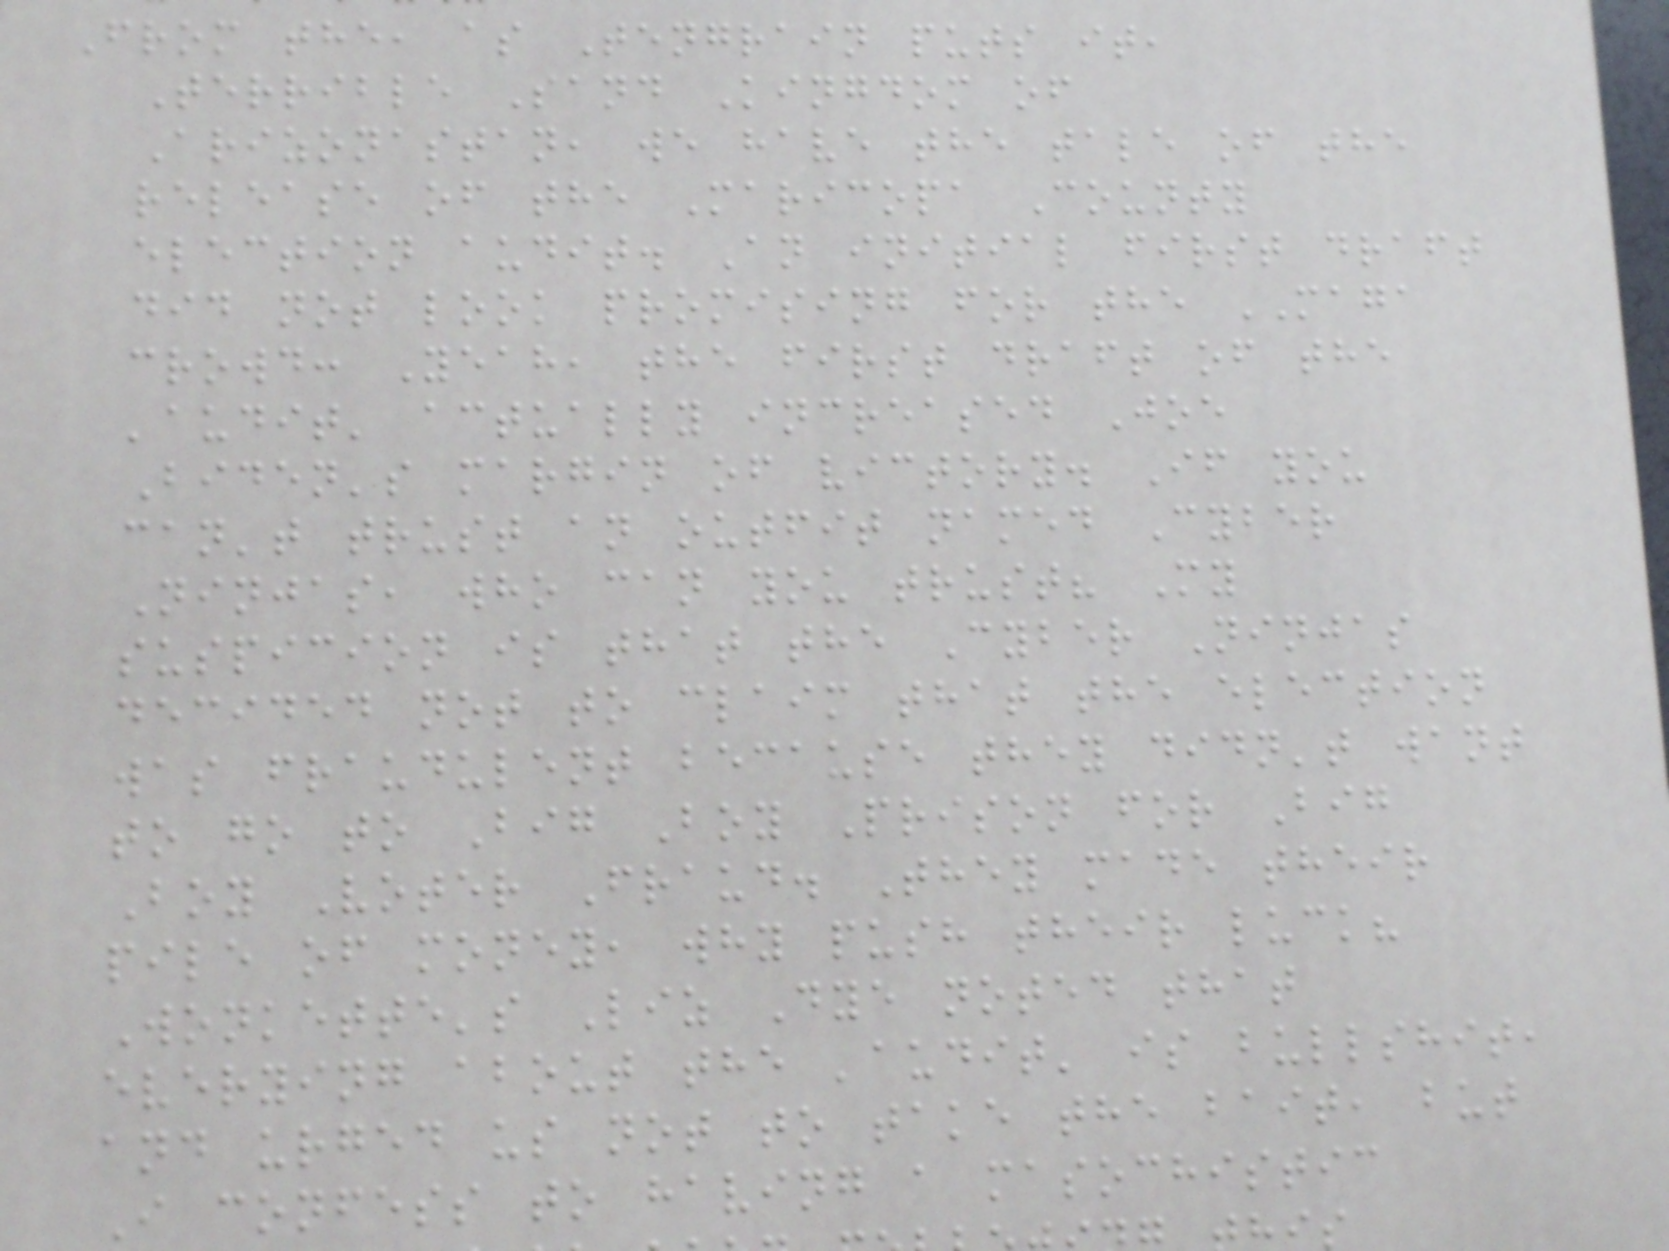From the, as Tengrain puts it,
Terrible Sand Kingdom of
Arizonastan, we have the tale of the
release of the Maricopa County
election audit. An initial first draft
did not look promising for the MAGA
crowd: Yeah, the first draft of the
'audit' actually increased Joe
Biden's margin of victory. If you
can't trust an outfit named Cyber
Ninjas, who can you trust? My
suspicion is that the Cyber Ninjas
decided not to claim that the election
was fraudulent because they didn't want
to go to Big Boy Prison for Big
Boy Voter Fraud. They made their
pile of money, why push their luck?
Wonkette's Liz Dye noted that
everying about the 'audit' is bullshit,
and urged us not to take the bait, but
I confess to having a masochistic
